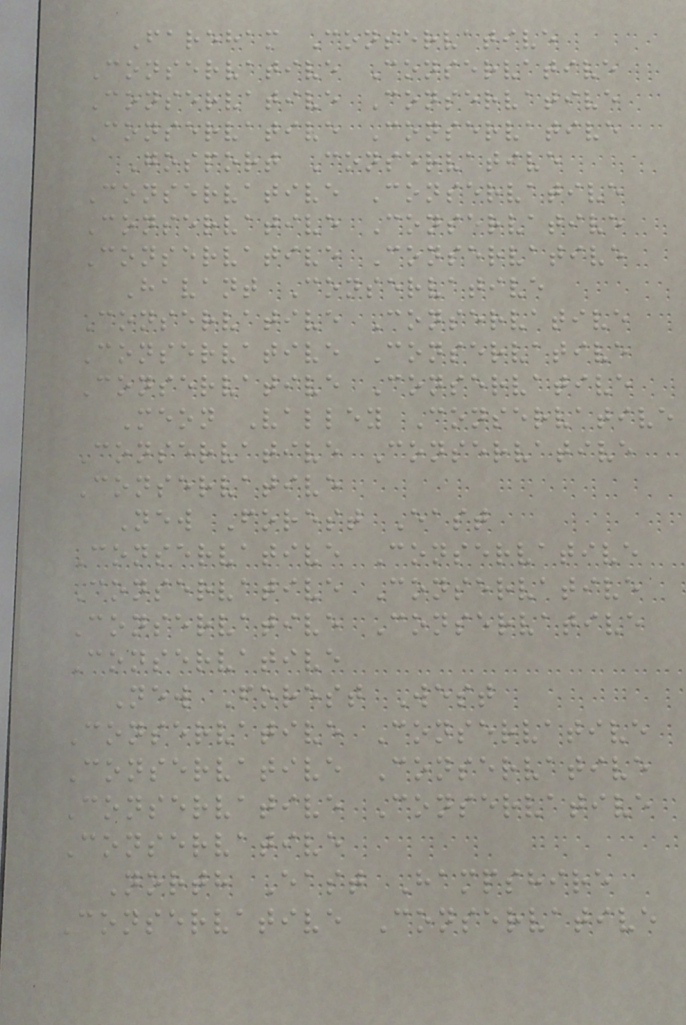Fareham Conservative
Conservative Conservative
Conservative Conservative
Conservative Conservative
Gosport Conservative
Conservative Conservative
Conservative Conservative
Conservative Conservative
Havant Conservative
Conservative Conservative
Conservative Conservative
Conservative Conservative
Meon Valley Conservative
Conservative Conservative
Conservative
New Forest East
Conservative Conservative
Conservative Conservative
Conservative Conservative
Conservative
New Forest West
Conservative Conservative
Conservative Conservative
Conservative Conservative
Conservative
North East Hampshire
Conservative Conservative
